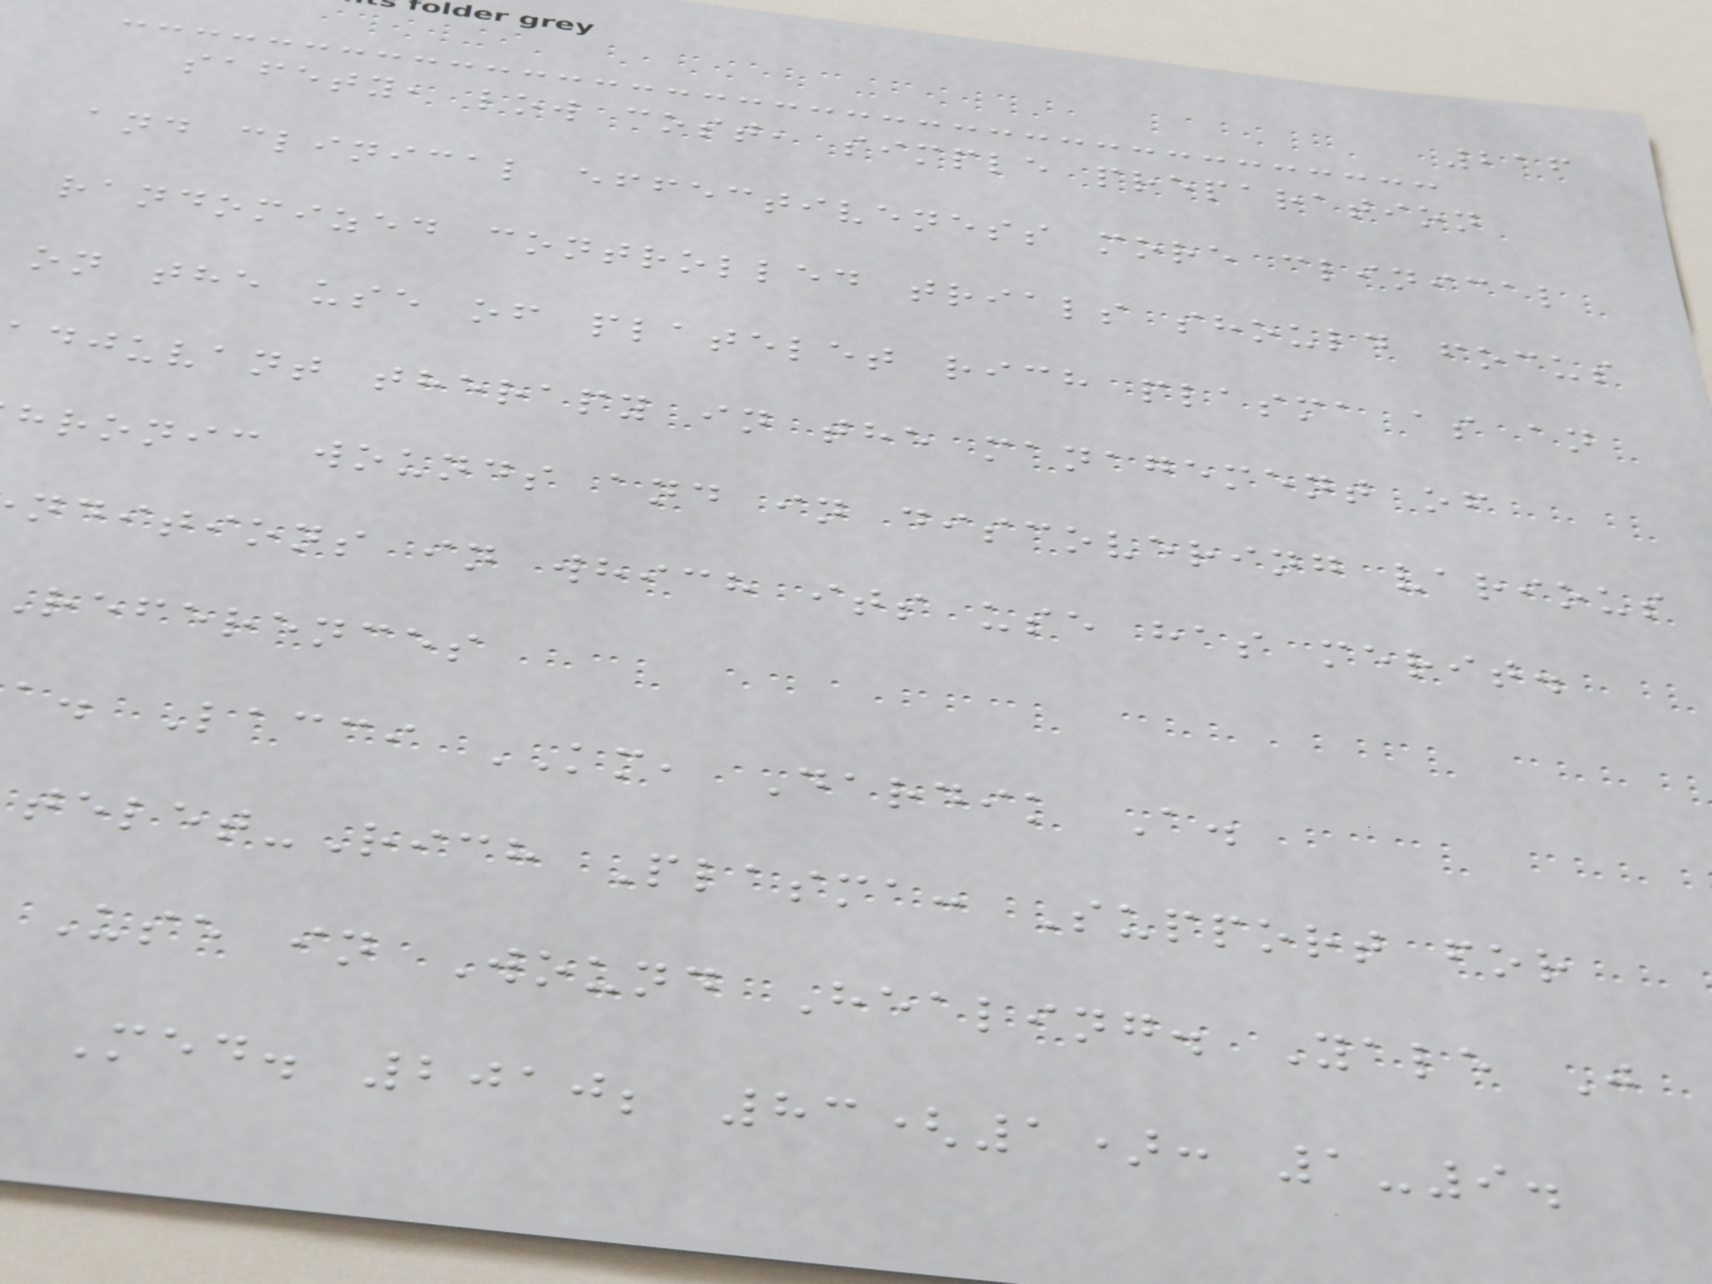216
safety, low cost, simple preparation
and clinical effectiveness more clinical
randomized controlled trials should focus
on the use of platelet rich plasma as an
adjuvant therapy in the management of
hronic wounds and in discovering various
nditions in which its use has merit.
references
a. Lacci KM, Dardik A.
telet-Rich Plasma: Support for
Use in Wound Healing. Yale J
Med. 2010; 83(1): 1-9.
